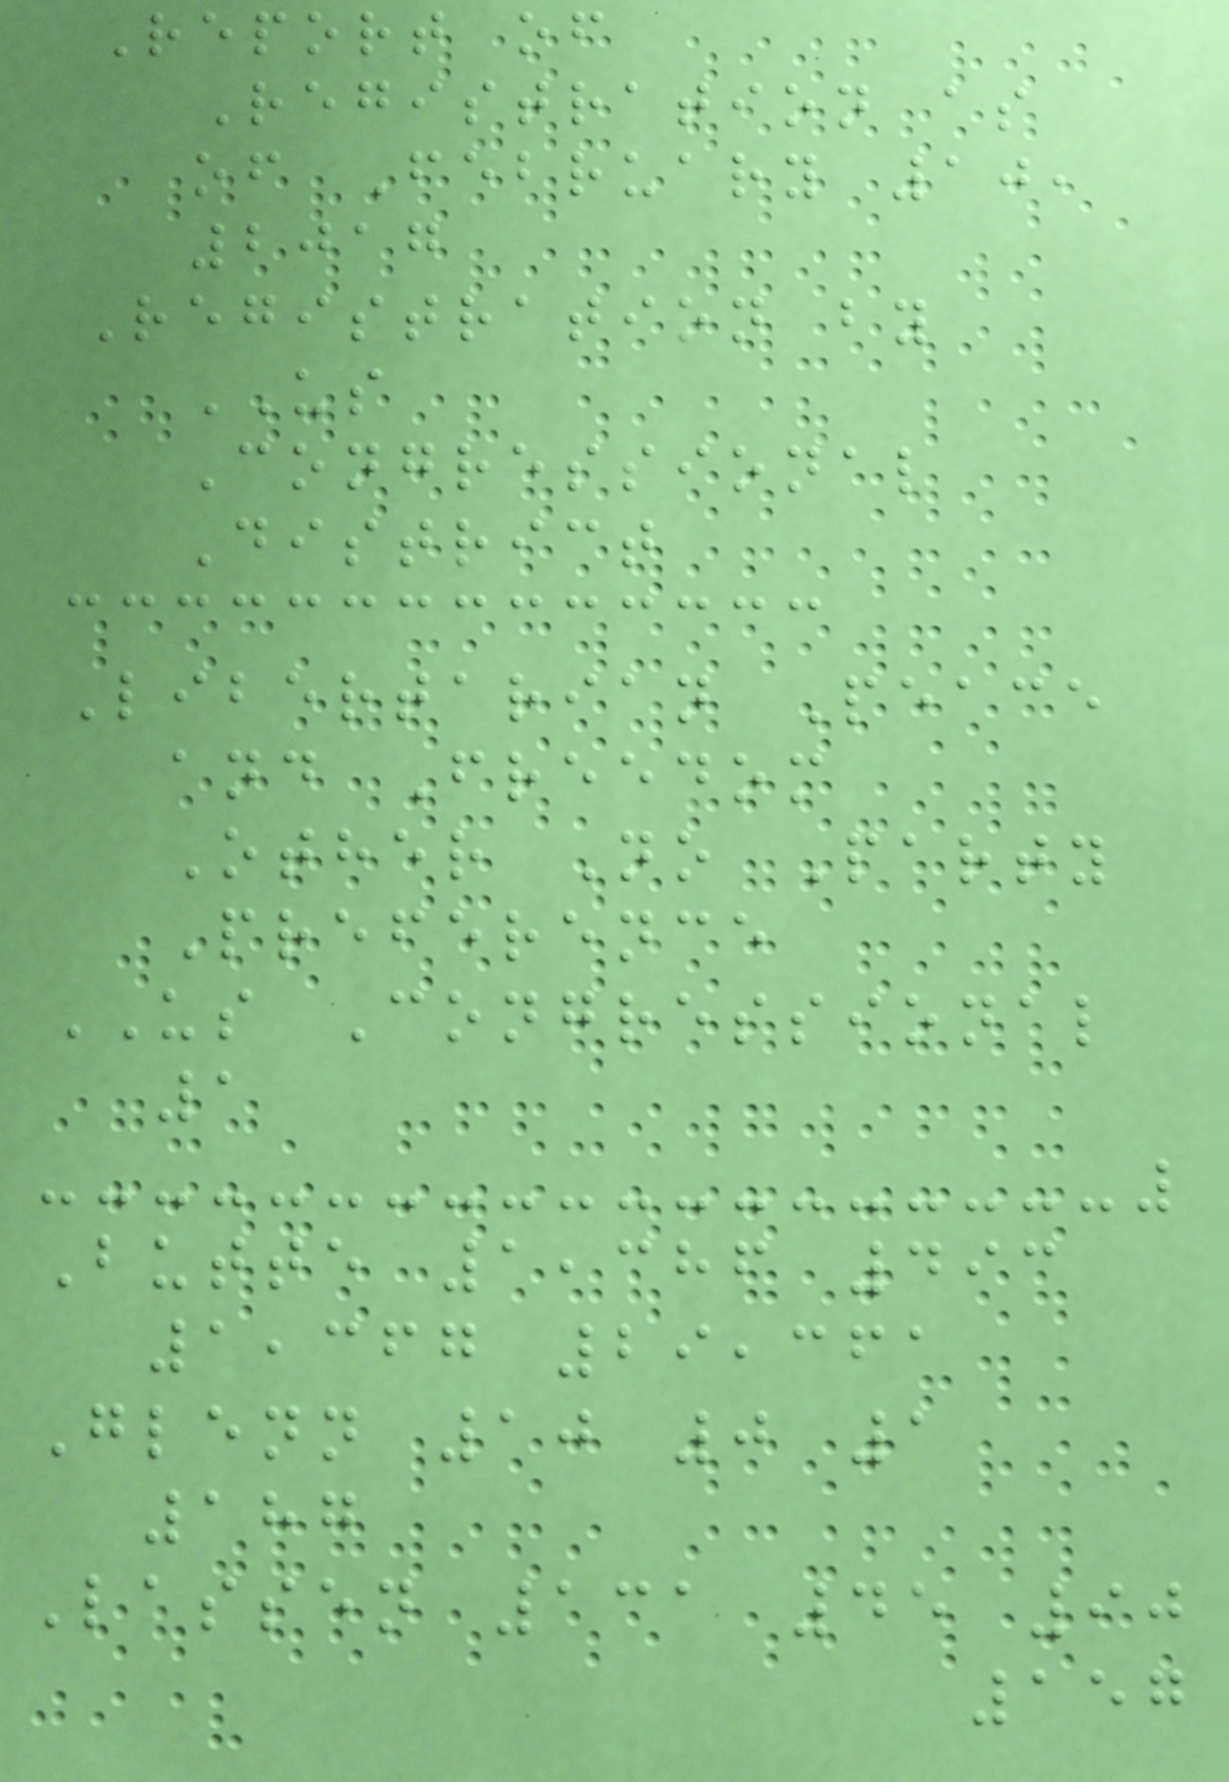Report of
Registration as
of February 10,
2017
Registration by
US
Congressional
District
Libertarian Peace
and Freedom
Other No Party
Preference
US Congressional
1
Butte 1,386 493
1,367 29,361
Glenn 10 0 1
187
Lassen 131 45 90
157
